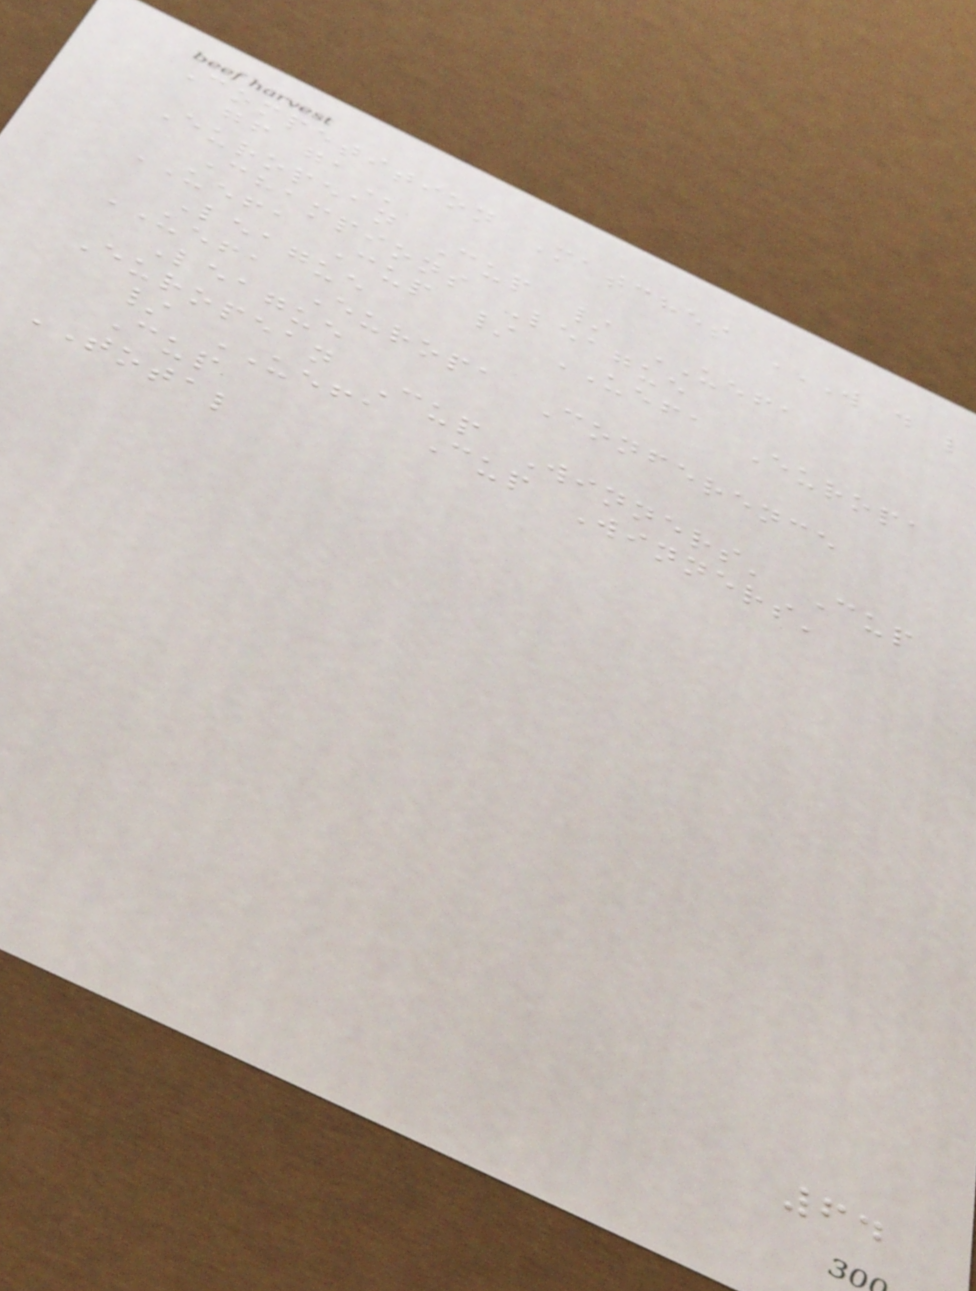Competition Matches W D L
GF GA
European Cup / UEFA
Champions League
UEFA Cup / UEFA Europa
League
UEFA Europa Conference
League
European Cup Winners' Cup
/ UEFA Cup Winners'
Cup
TOTAL
64
